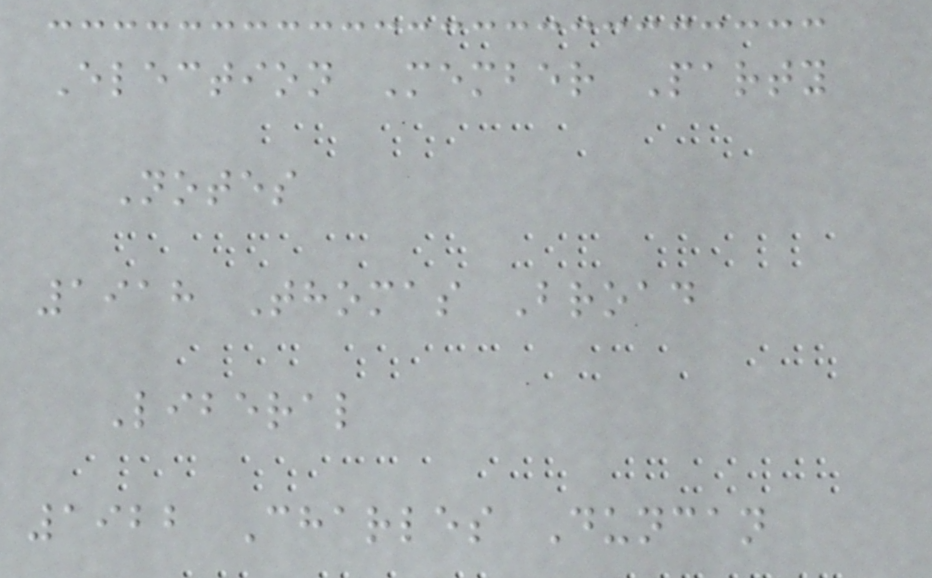Election Member Party
Notes
1918 Thomas Broad
Liberal
1922 Charles Duncan
